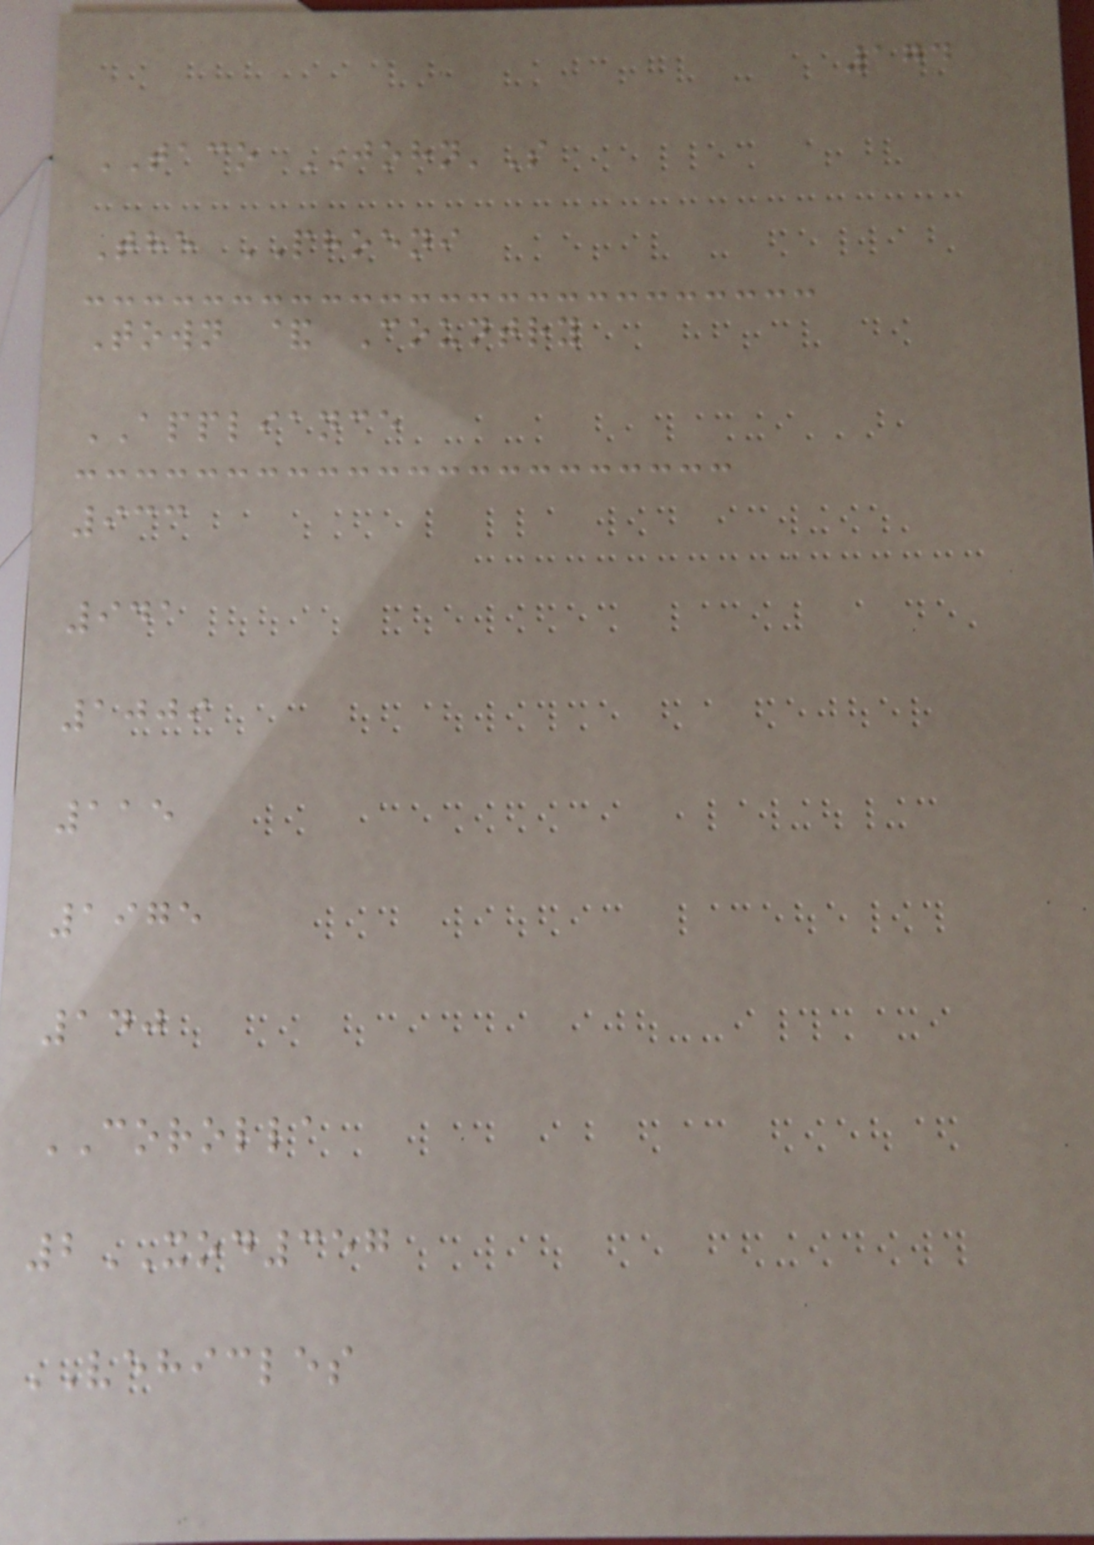174
TACO JOHN'S
The PHOENI
Town & Country
APPLIANCE
933
941
1009
115
1975
140
COROLLA
2XOD357
VEHICLES
